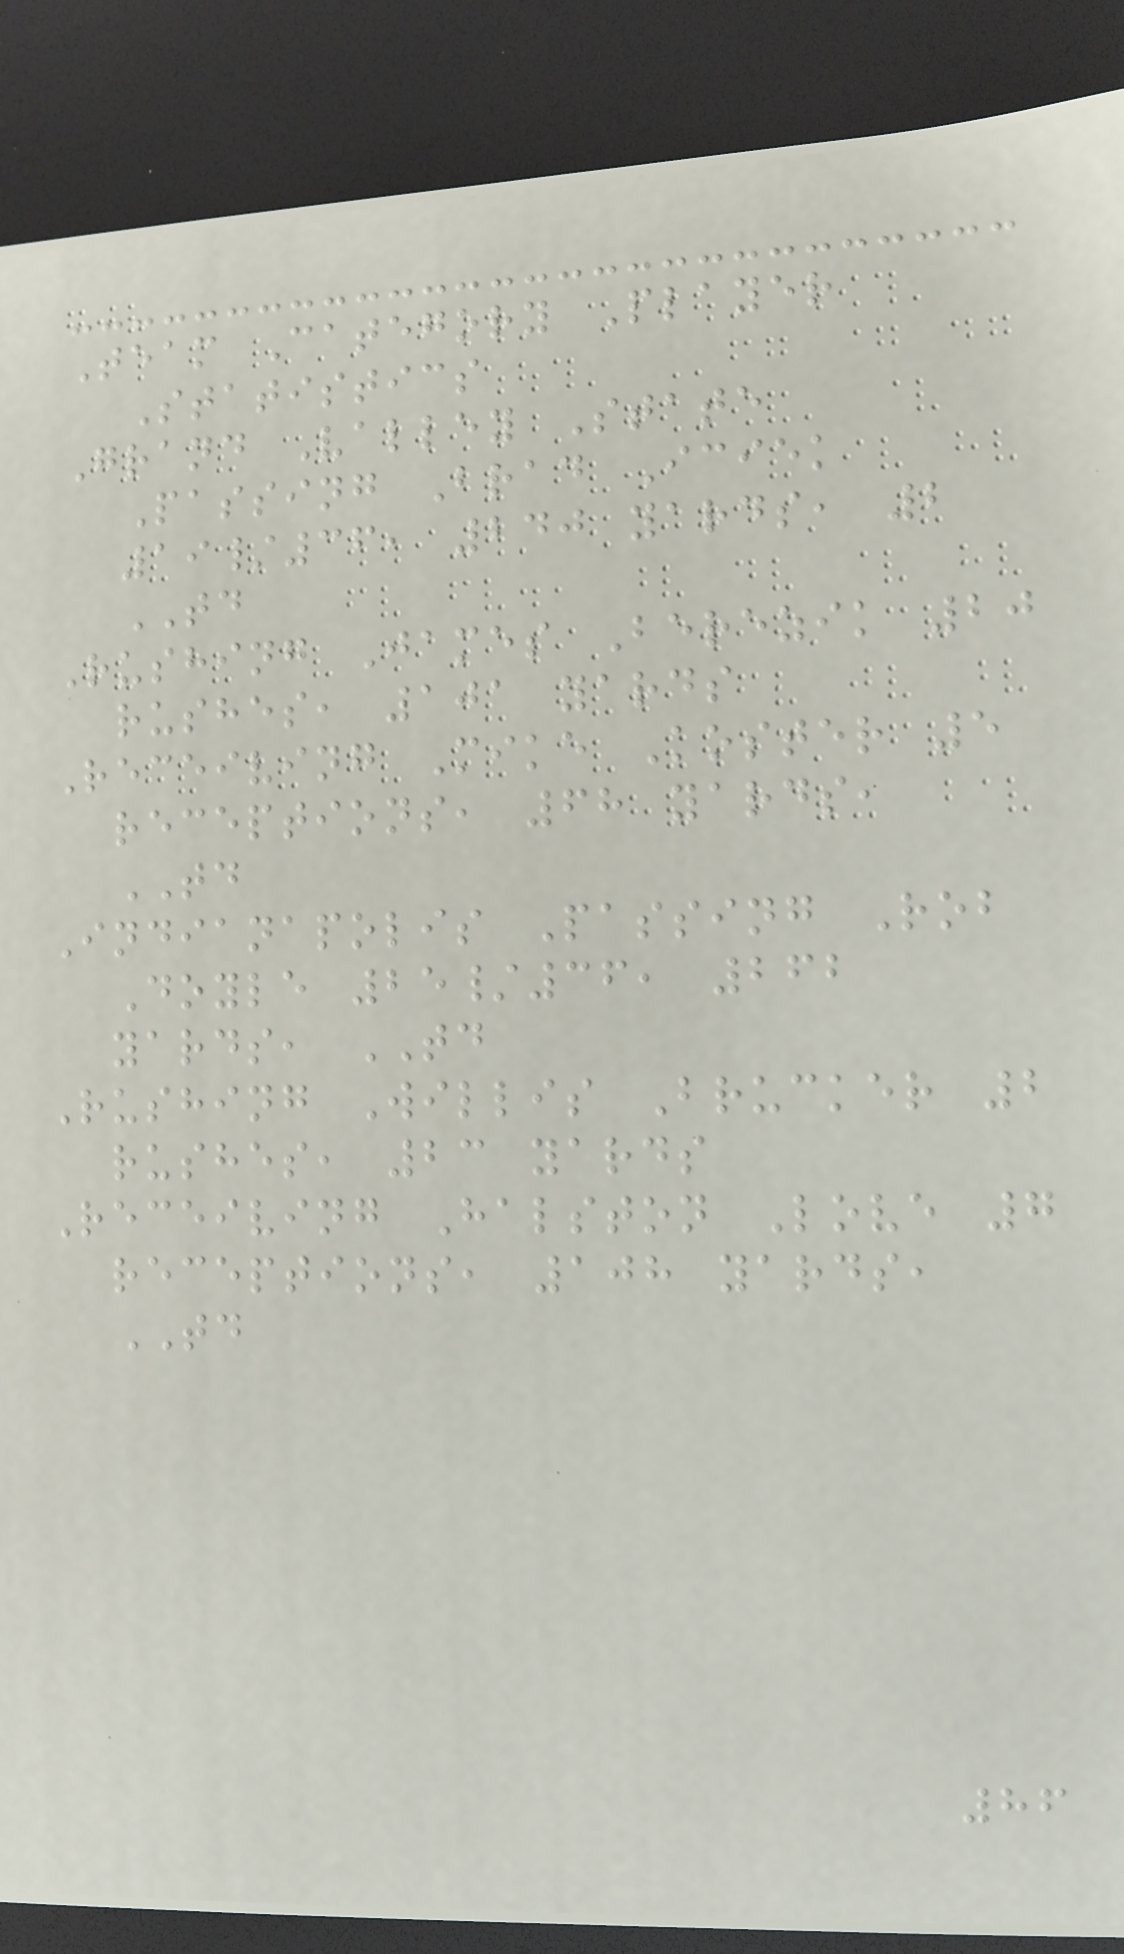Team Category Player
Statistics
Grand Valley State
Passing Brad Iciek
19/36, 240 yards, 2
TD
Rushing James Berezik 20
rushes, 101 yards
Receiving Mike Koster 5
receptions, 68 yards,
TD
Indianapolis Passing Rob
Doyle 25/36, 262
yards, TD
Rushing Willis Brucker 2
rushes, 23 yards
Receiving Halston Love 7
receptions, 108 yards,
TD
86
